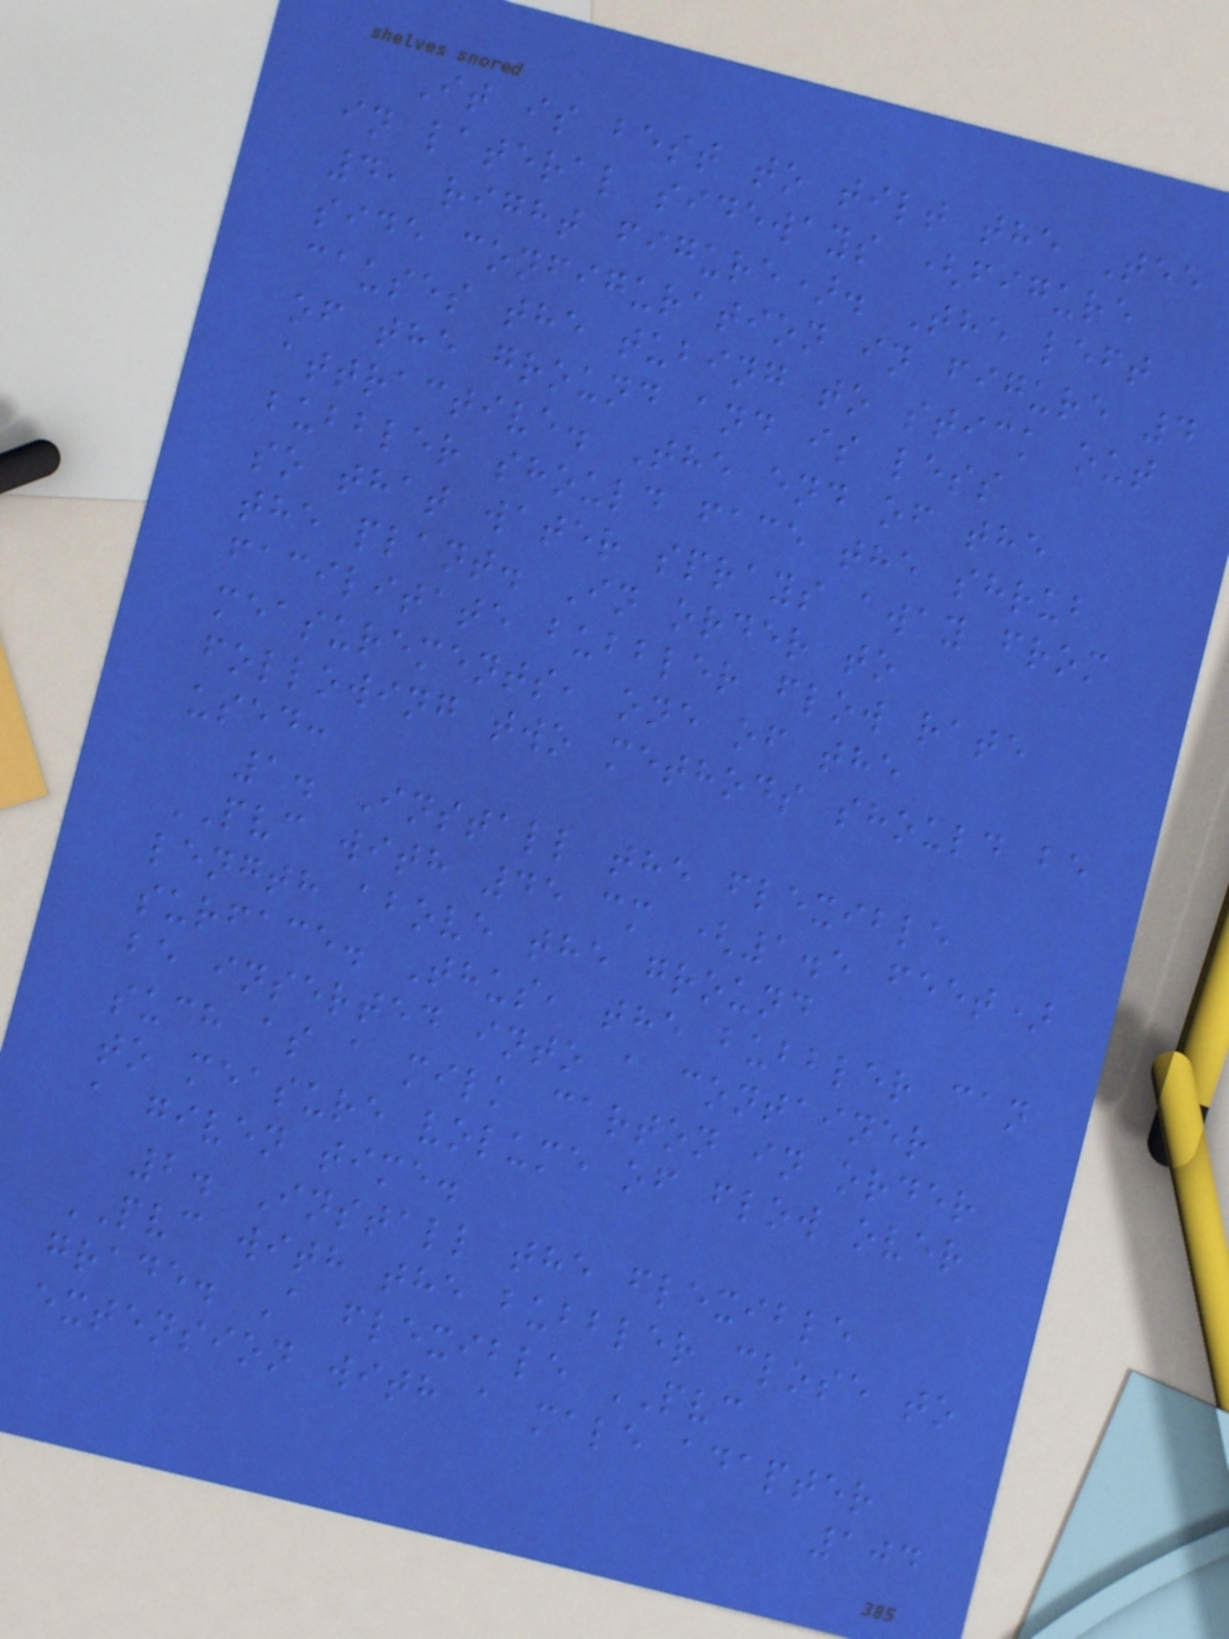It is best to tilt the Tee
in lateral sideways (figure
4, right figure). The left
side configuration in figure 4
causes the tubing to stick out
of the ground and is less
attractive. The end of the
bubbler should face the shrub
so that water sprays away from
the plant. In order to
facilitate bubbler flow rate
measurements, one of the
following two methods should be
used:
1. Install the flexible
PVC with 45 cm (1.5 feet)
length above the ground
surface. Thus, the bubbler can
be inserted into a container
such as a milk carton in order
to measure volume of flow over
a given time.
2. Install the flexible
PVC with the bubbler close to
grade. A flexible PVC
extension with a male adapter
104
